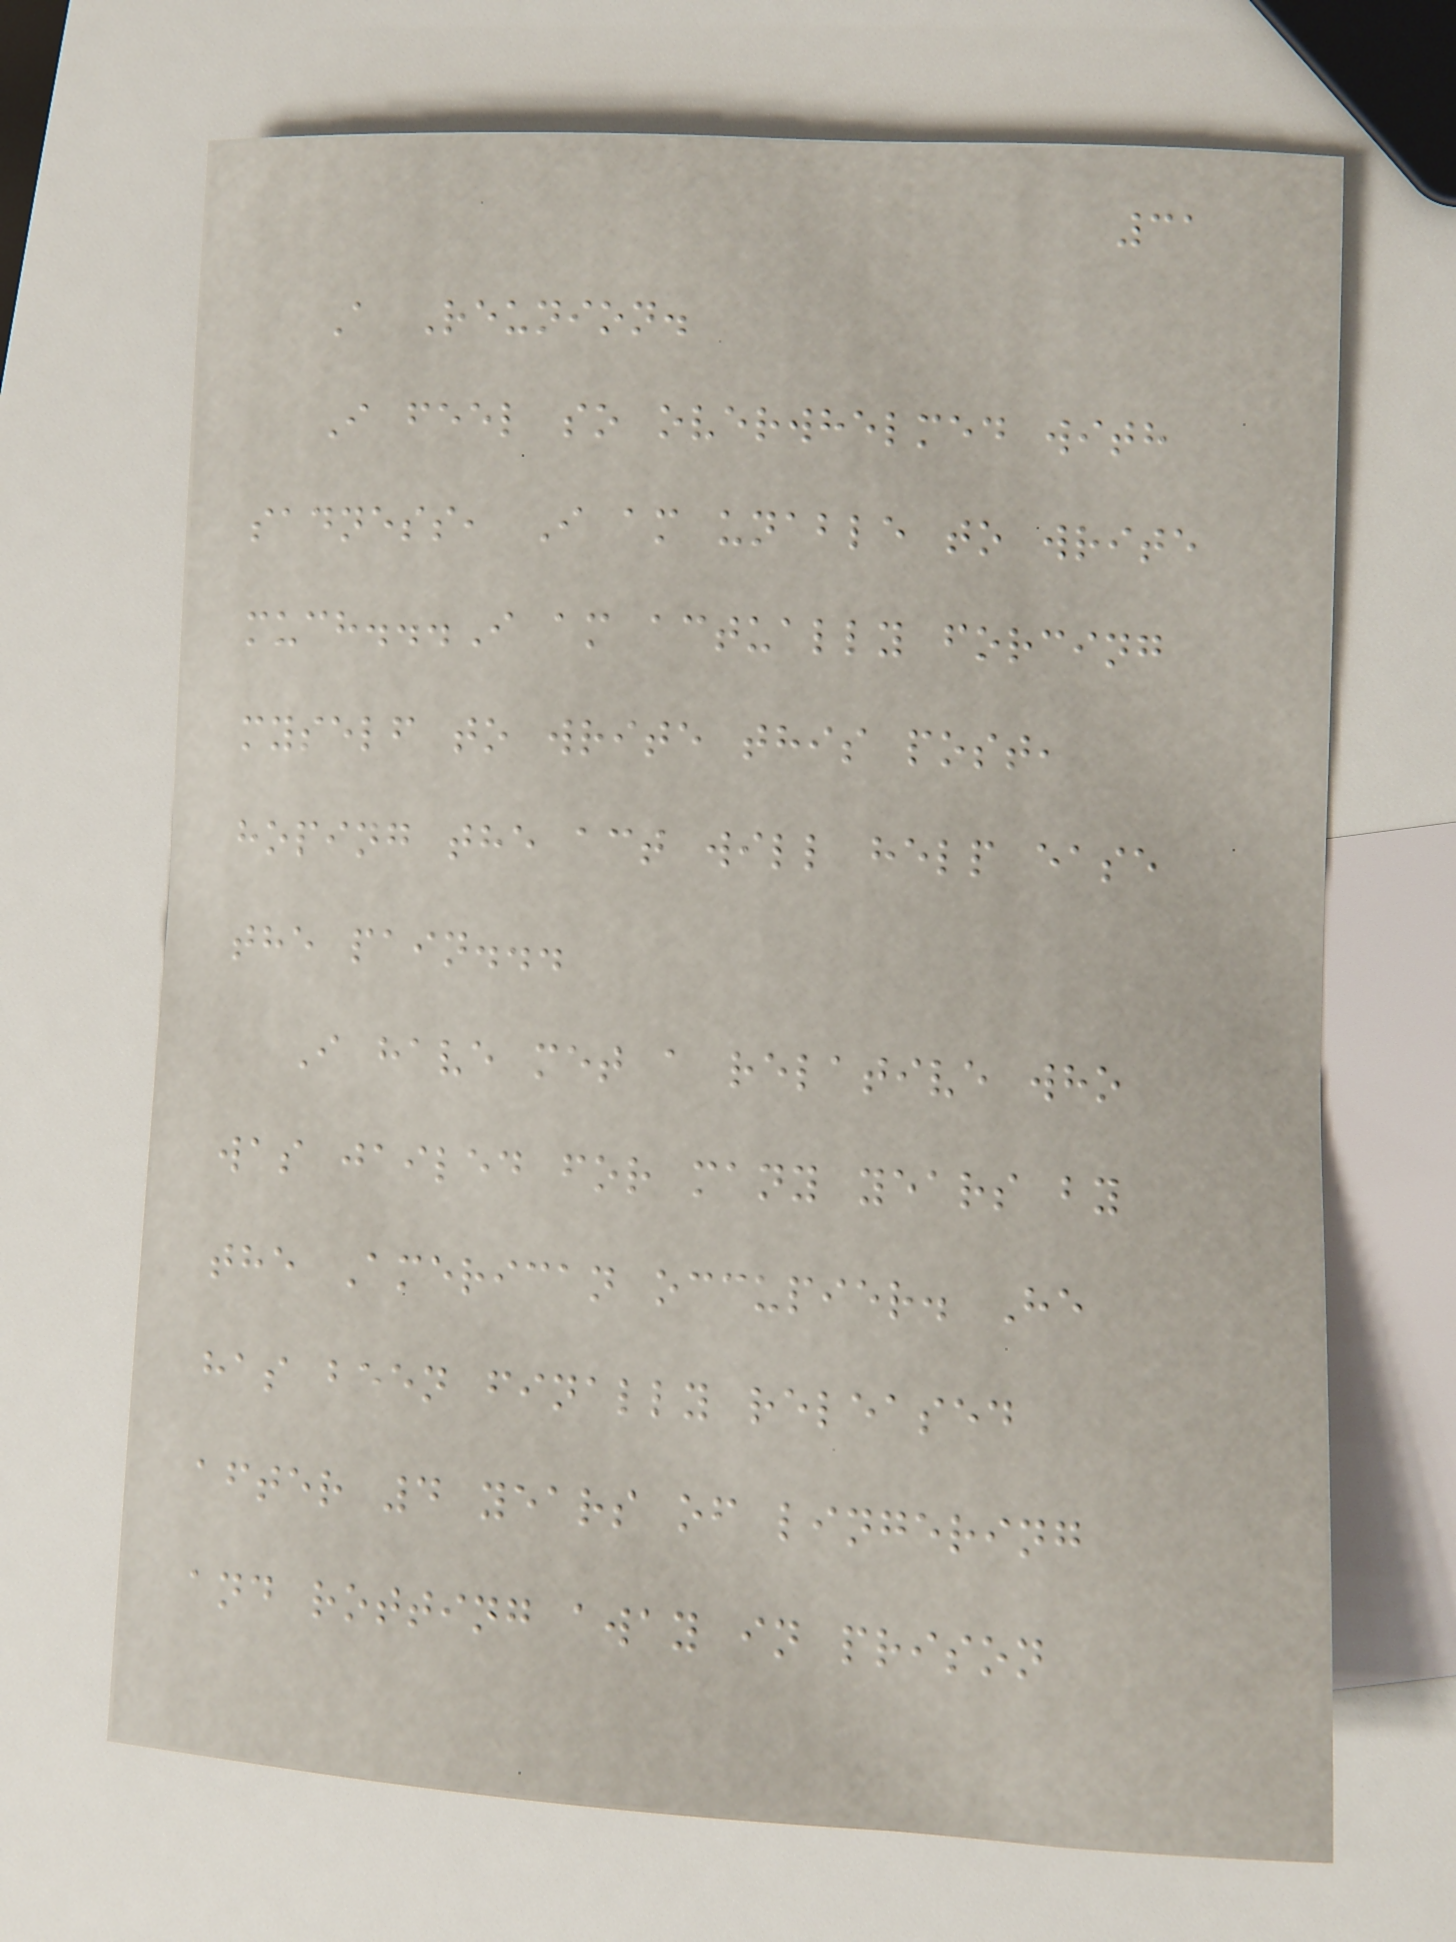31
A Reunion.
I feel so overwhelmed with
sadness, I am unable to write
much...I am actually forcing
myself to write this post,
hoping the act will help ease
the pain...
I have met a relative who
was jailed for many years by
the American occupier. He
has been finally released
after 4 years of lingering
and rotting away in prison
